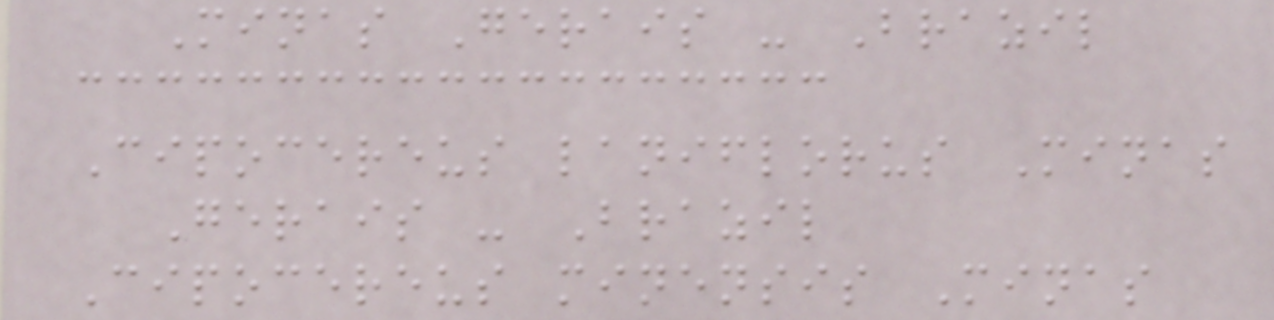Minas Gerais - Brazil
Cipocereus laniflorus Minas
Gerais - Brazil
Cipocereus minensis Minas
